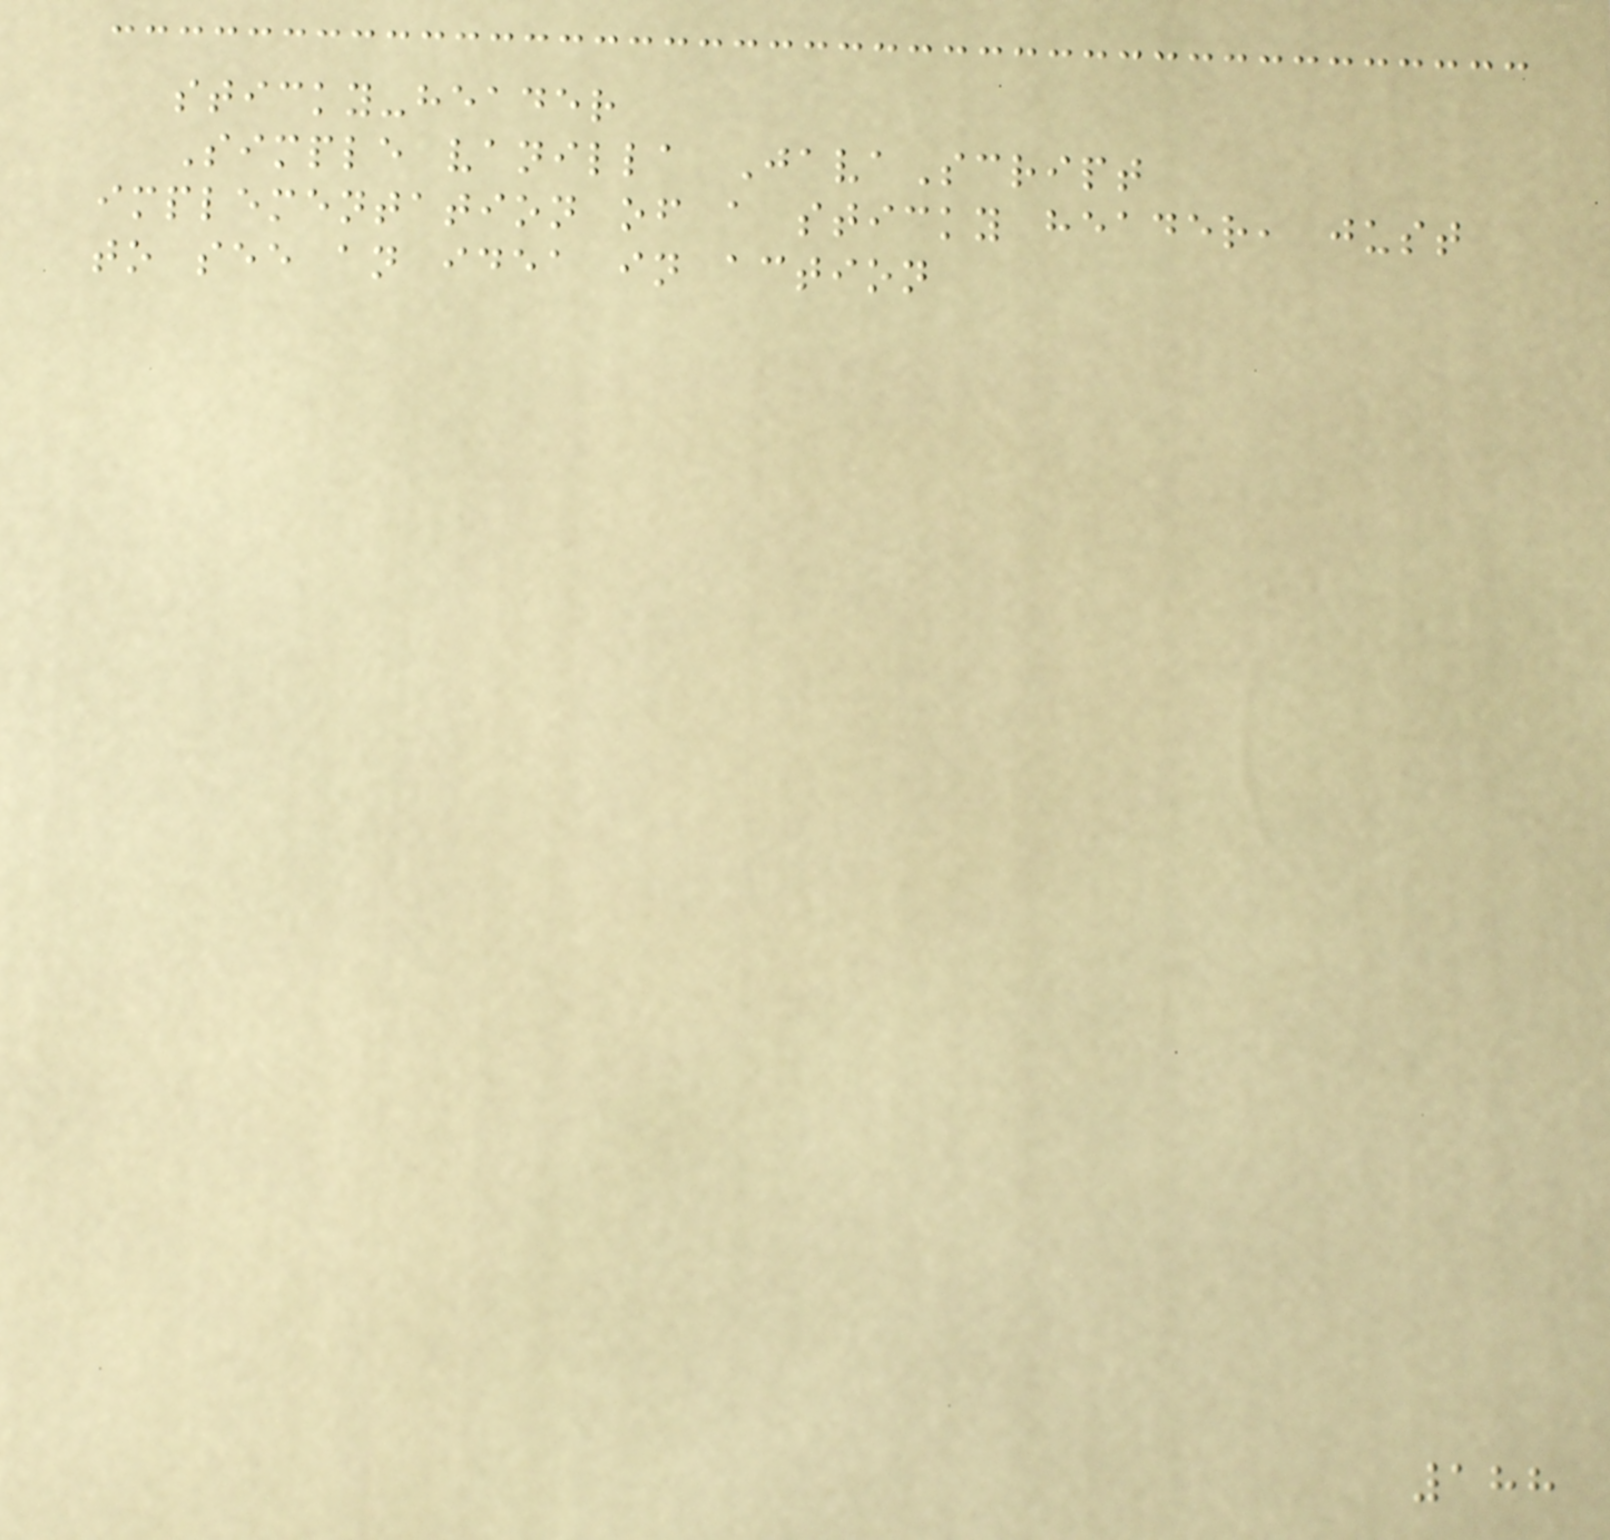sticky-header
Simple vanilla JavaScript
implementation of a sticky header, just
to see an idea in action
188
